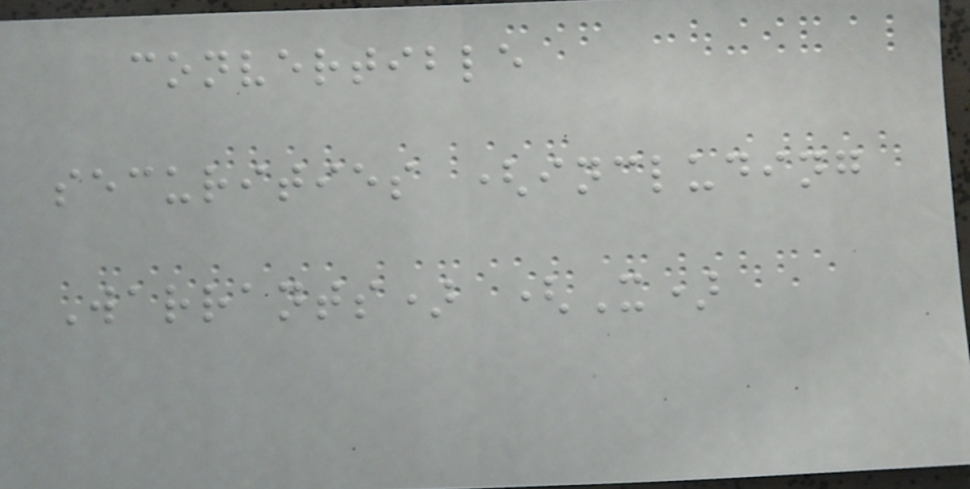convertible
securities (including
Warrants) (X)
